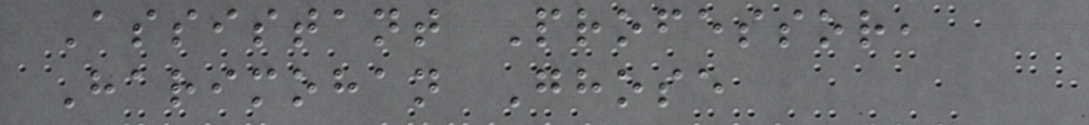Assistant Professor,
Harimohan Ghose
